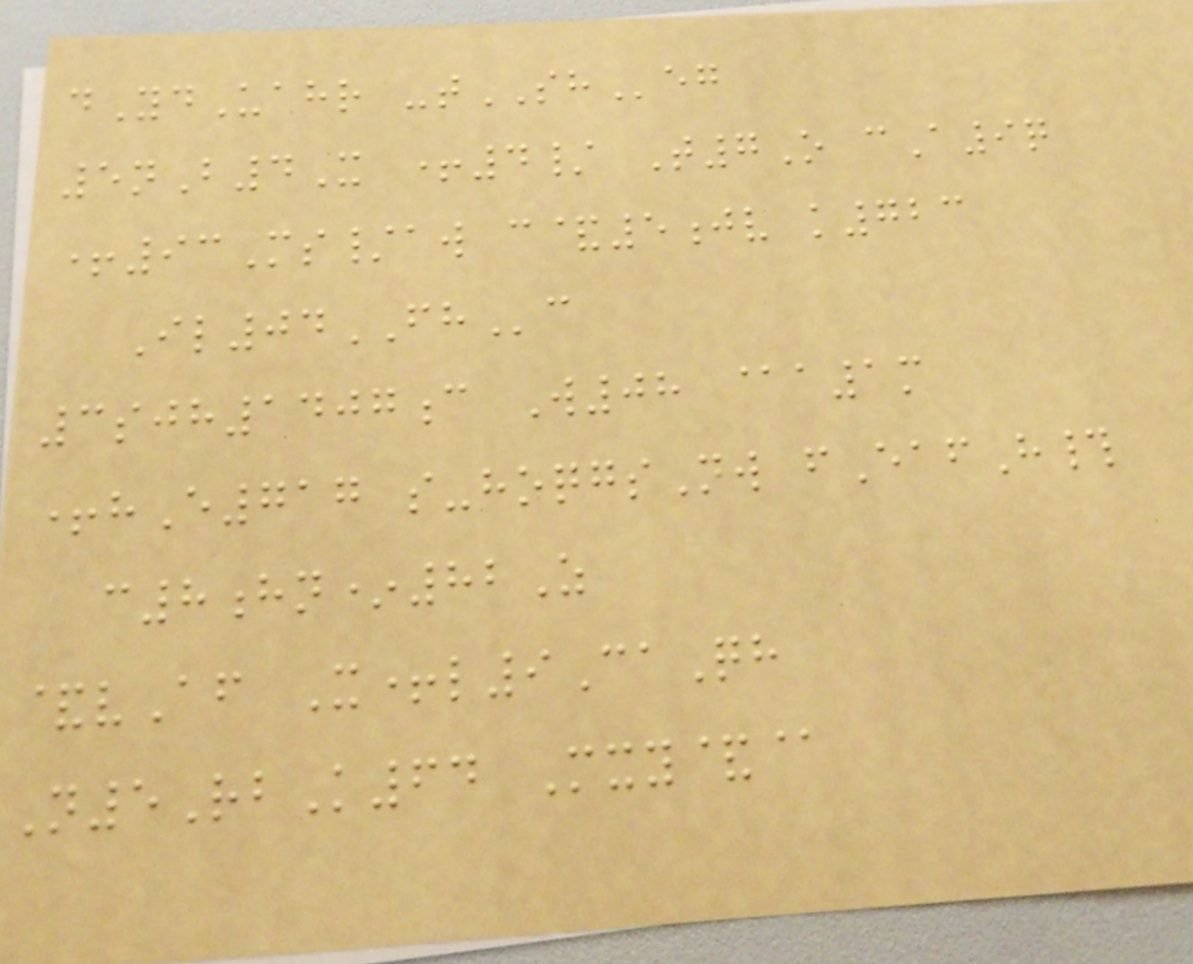dYdUahr -tSHeg
5nB4X +4/ T7O cA9q
+93Ms/aw c&5jv k723
Il04FHc
3sjh1407c W08 @a1m
+hE717 s-hoqgsNw fEafH#
c8hn*82Z
&vAf X+l9CaQh
N5RbK64 Mxy&@
